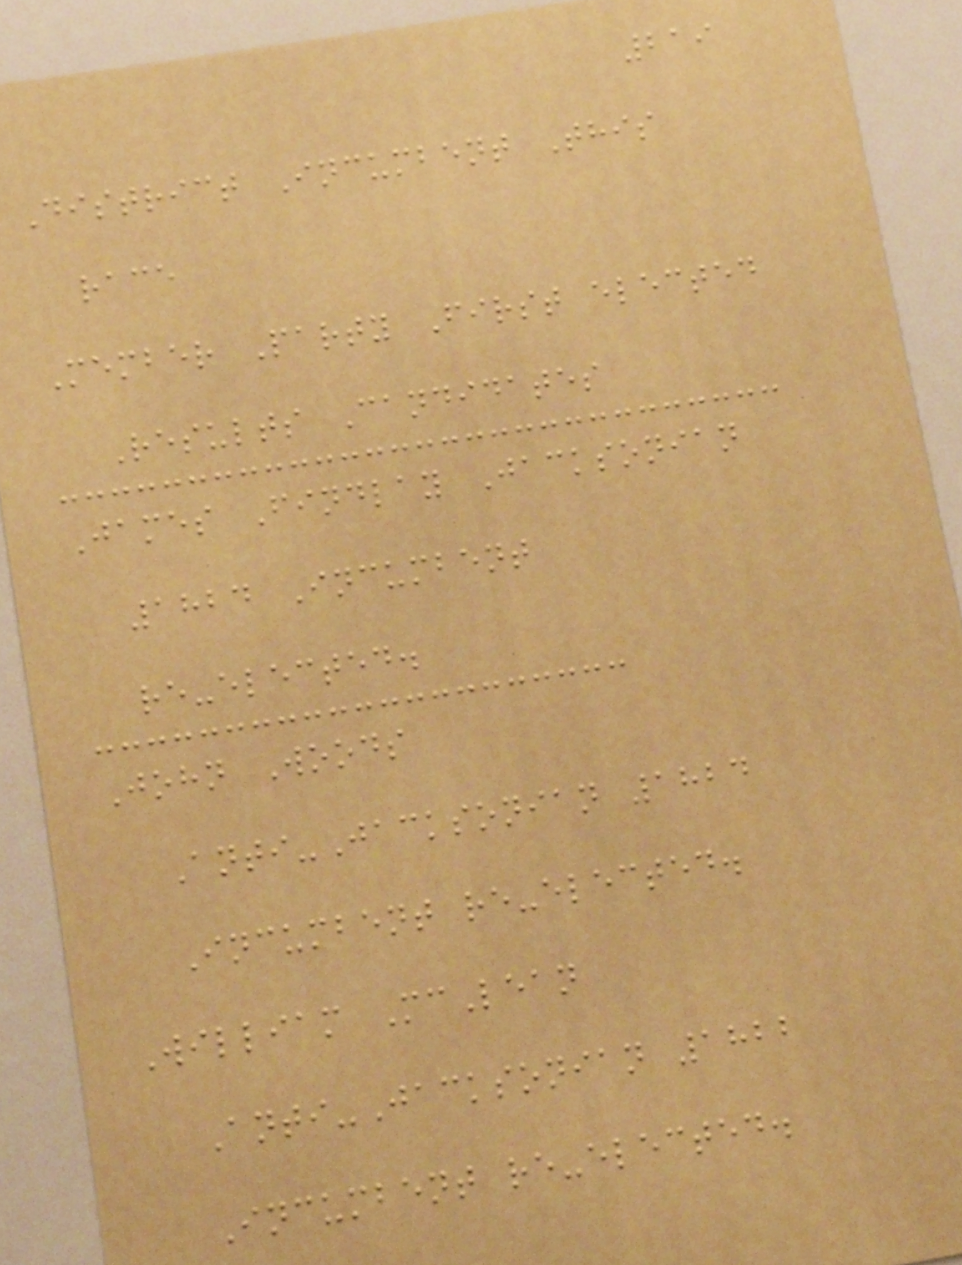219
District Incumbent This
race
Member Party First elected
Results Candidates
James Findlay Jacksonian
1824 Incumbent
re-elected.
John Woods
Anti-Jacksonian 1824
Incumbent re-elected.
William McLean
Anti-Jacksonian 1822
Incumbent re-elected.
